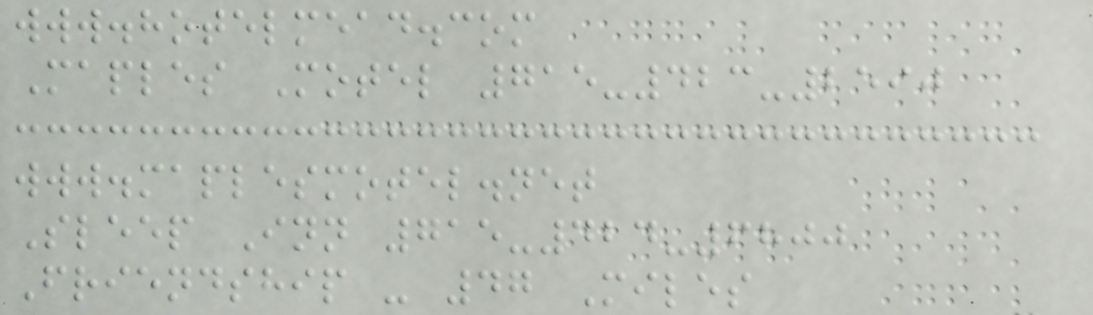www.hotelmead.com
Maples Motel 715-423-2590
www.maplesmotel.net
Sleep Inn 715-424-6800
Friendship - 47 Miles
